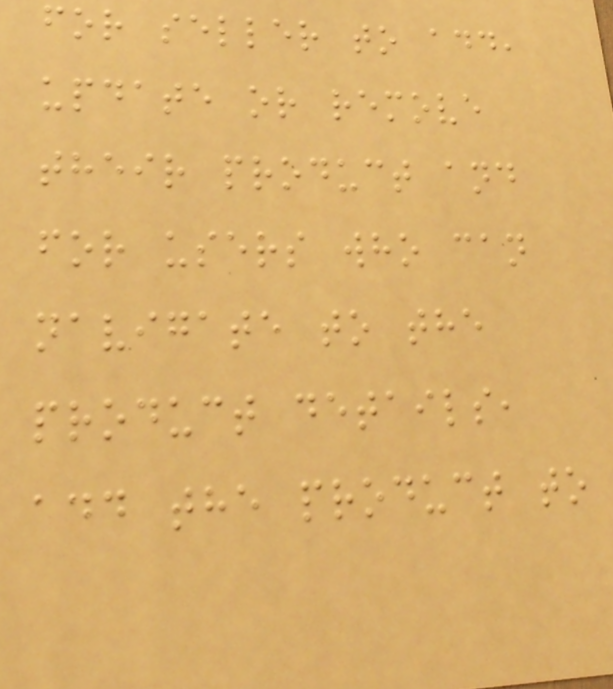for seller to add,
update or remove
their product and
for users who can
navigate to the
product details,
add the product to
